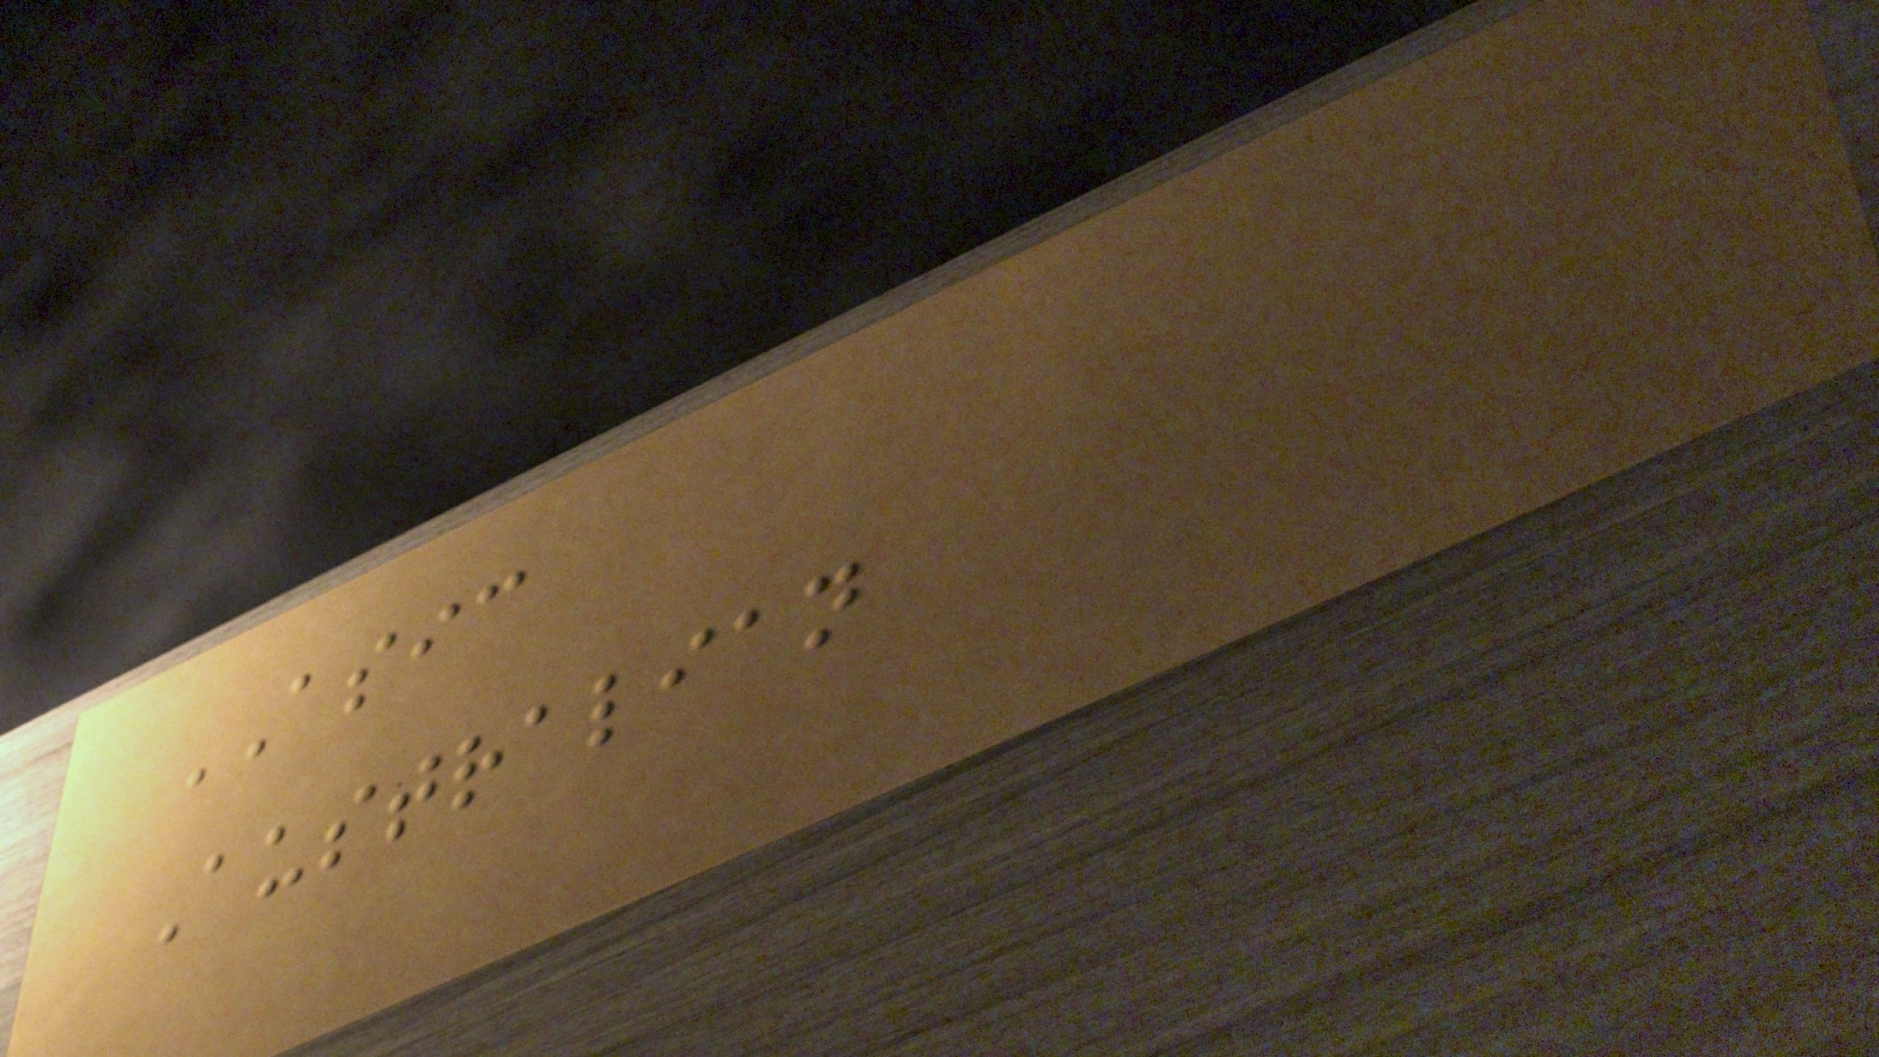ASIC
Australian
